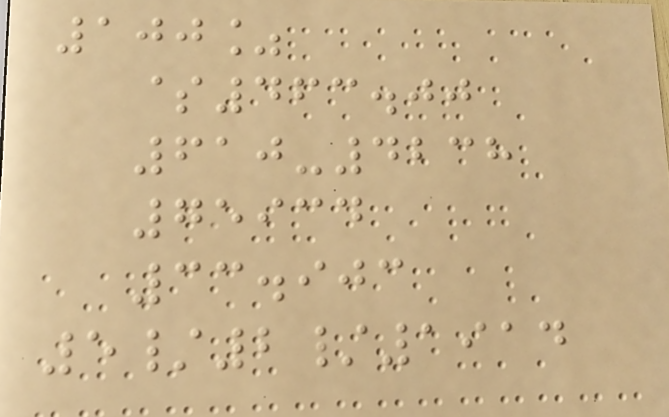100%
$463.00
610-4238
75934
33.903
5/2/1914
